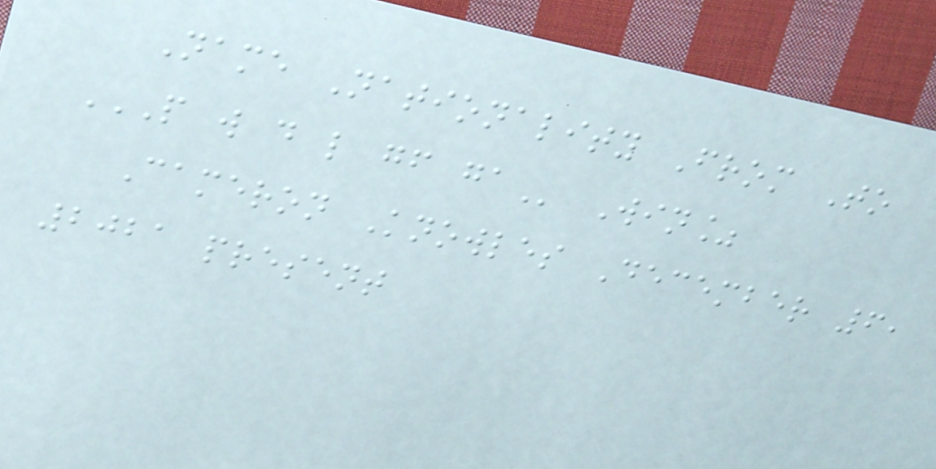Name Nationality From To
P W D L GF GA Win%
Cameron Knowles December 6,
2021 present
